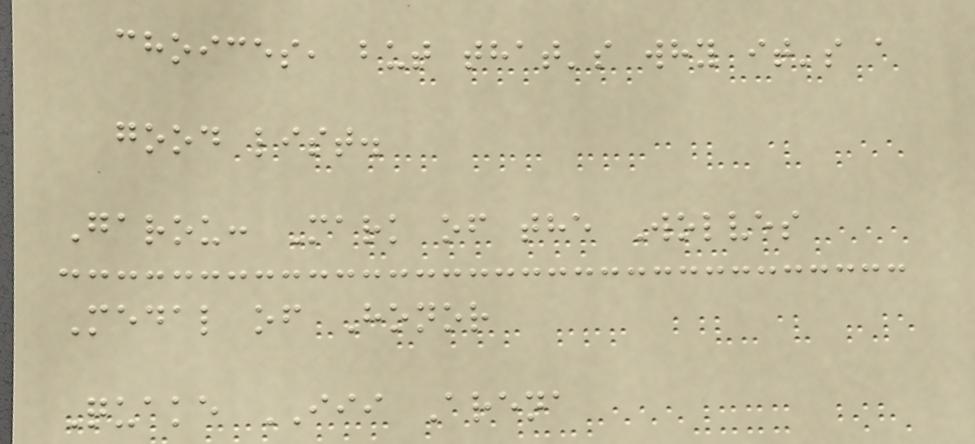choices, but that's why it's a
good list.
Garou: Mark of the Wolves
Medal of Honor
Quake III Arena
